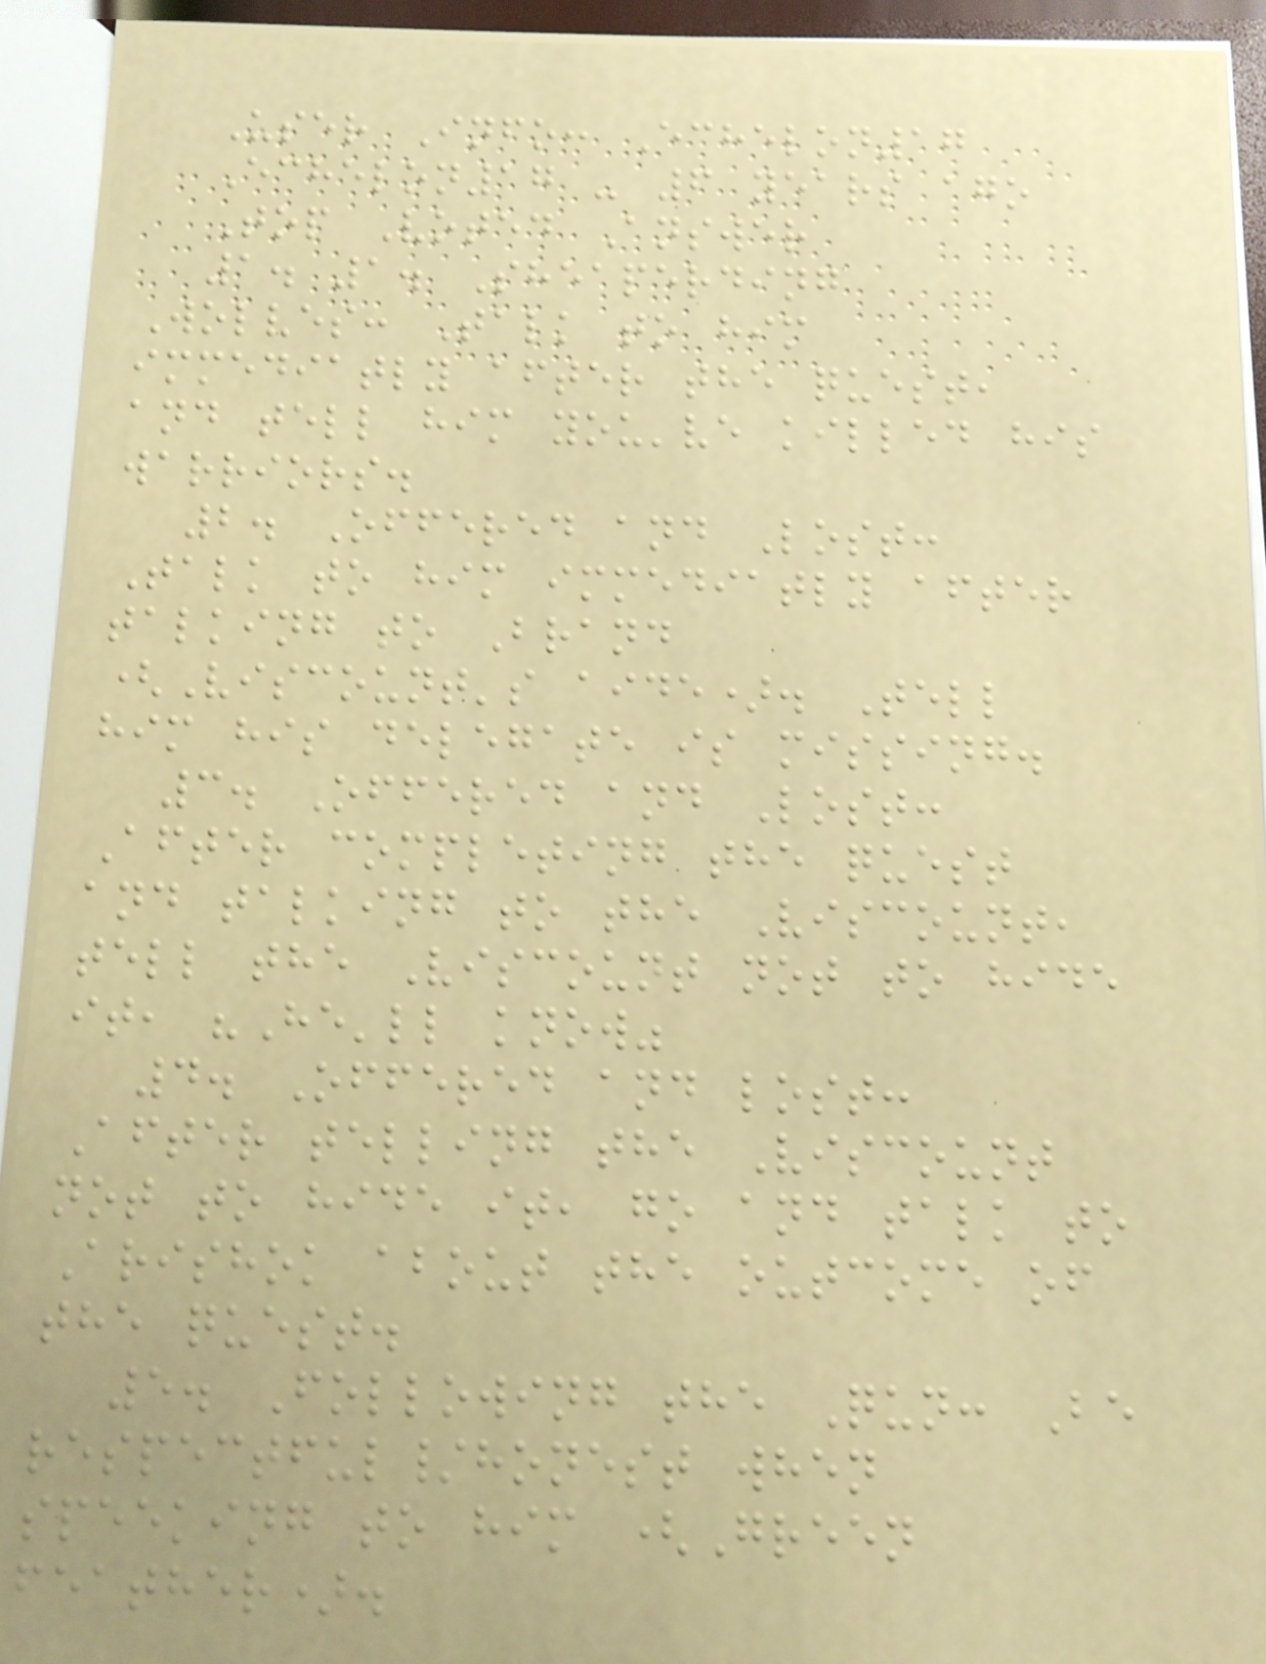User Info: Echelon17
Echelon17 - 6 years ago
Top Voted Answer
1. 1. Sheaperding
Wolves: Talk to him
immediatly after the quest,
and tell him you've killed his
warriors.
2. Offered and Lost:
Talk to him immediatly after
talking to Brand
(Viscount's aide). Tell
him his delegate is missing.
3. Offered and Lost:
After completing the quest
and talking to the Viscount,
tell the Viscount not to hide
it, "He'll know"
4. Offered and lost:
After telling the Viscount
not to hide it, go and talk to
Arishok about the outcome of
the quest.
5. Following the Qun: Be
respectful/honest when
speeking to him (Green
feather).
